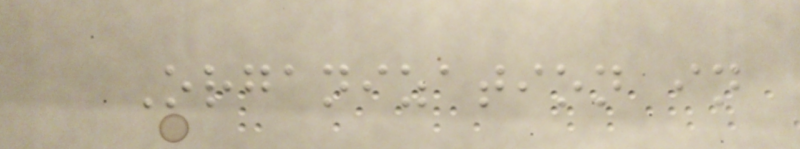Organization in
